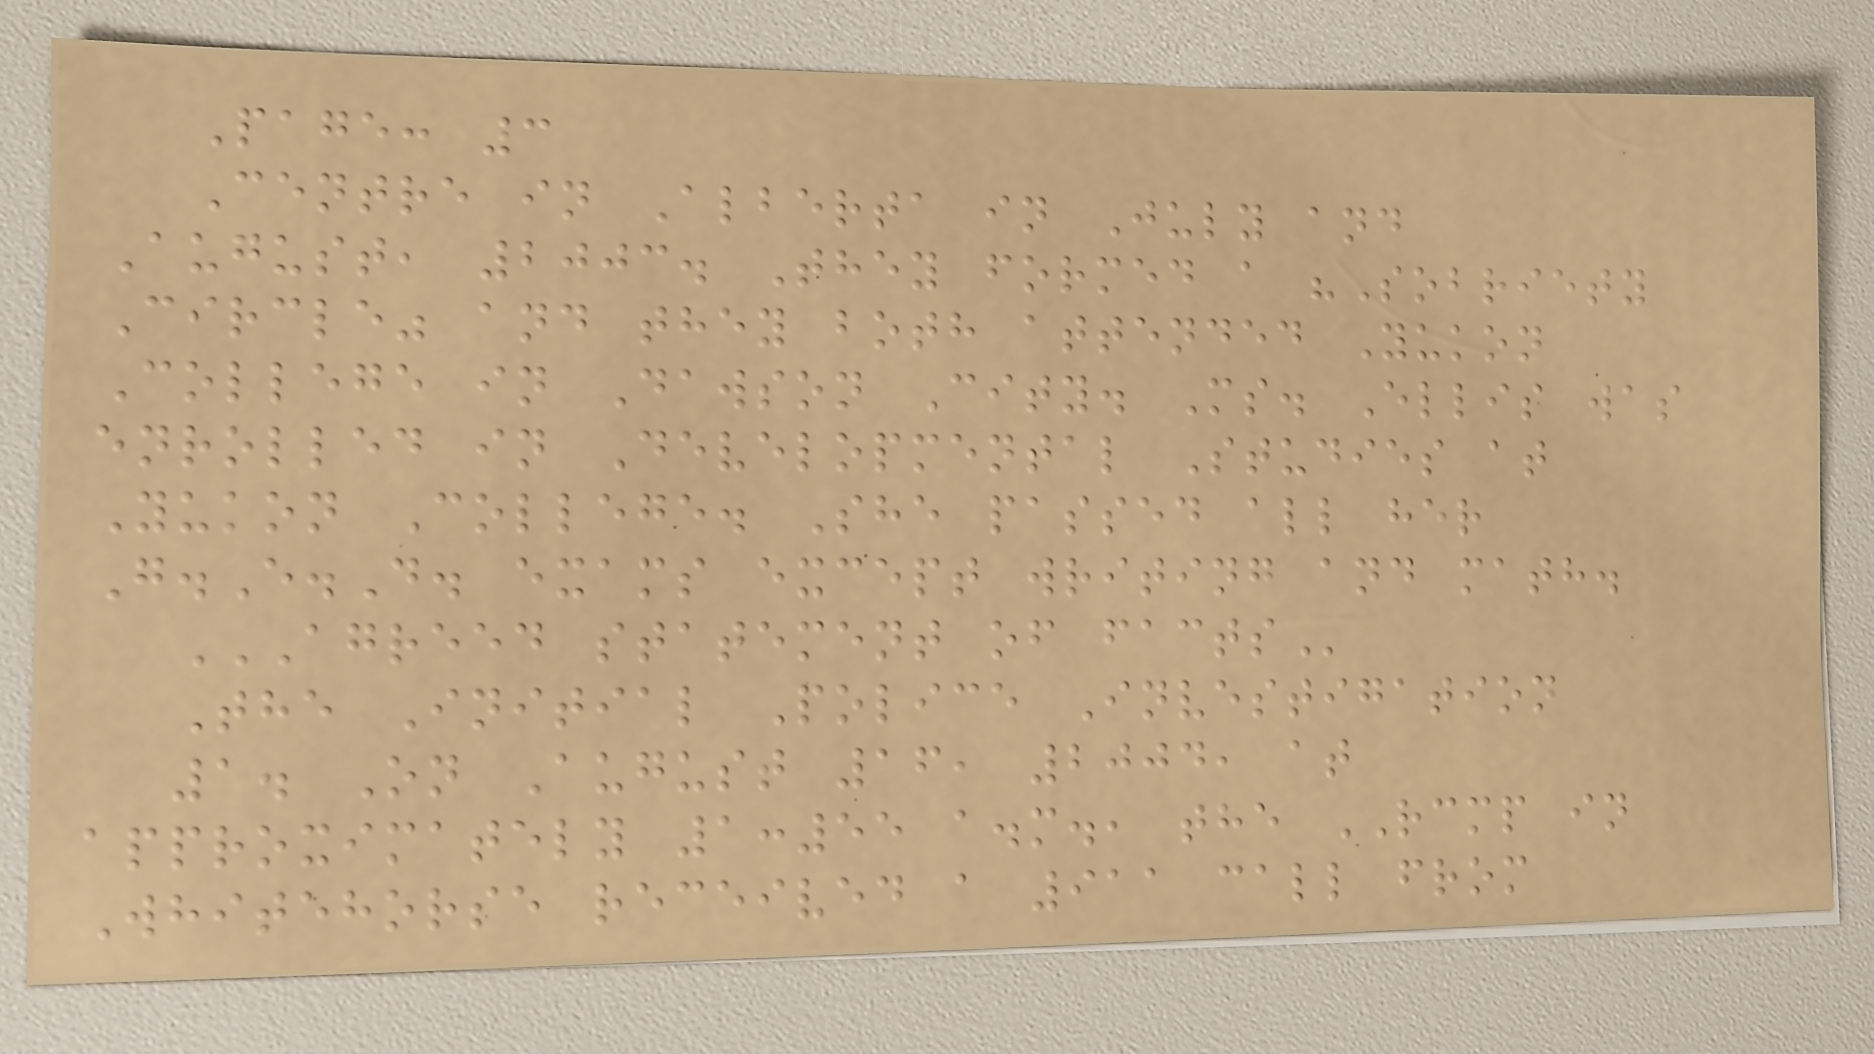Page: 3
Centre in Alberta in July and
August, 2003. They formed a "Sobriety
Circle" and they both attended Yukon
College in Dawson City. Ms. Ellis was
enrolled in Developmental Studies at
Yukon College. She passed all her
G.E.D. exams except writing and math.
AGREED STATEMENT OF FACTS
The Initial Police Investigation
1. On August 16, 2004, at
approximately 1:55 a.m., the RCMP in
Whitehorse received a 911 call from
